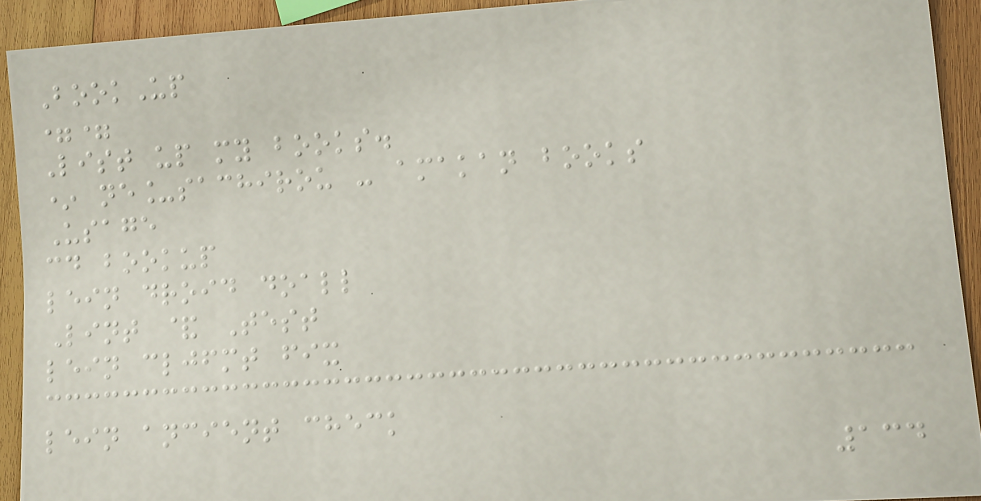BookUp
==
List up my books.
* ne_sachirou - amakan books
Usage
cd bookup
lein droid doall
Lint & Test
lein cljfmt fix
lein ancient check
134
